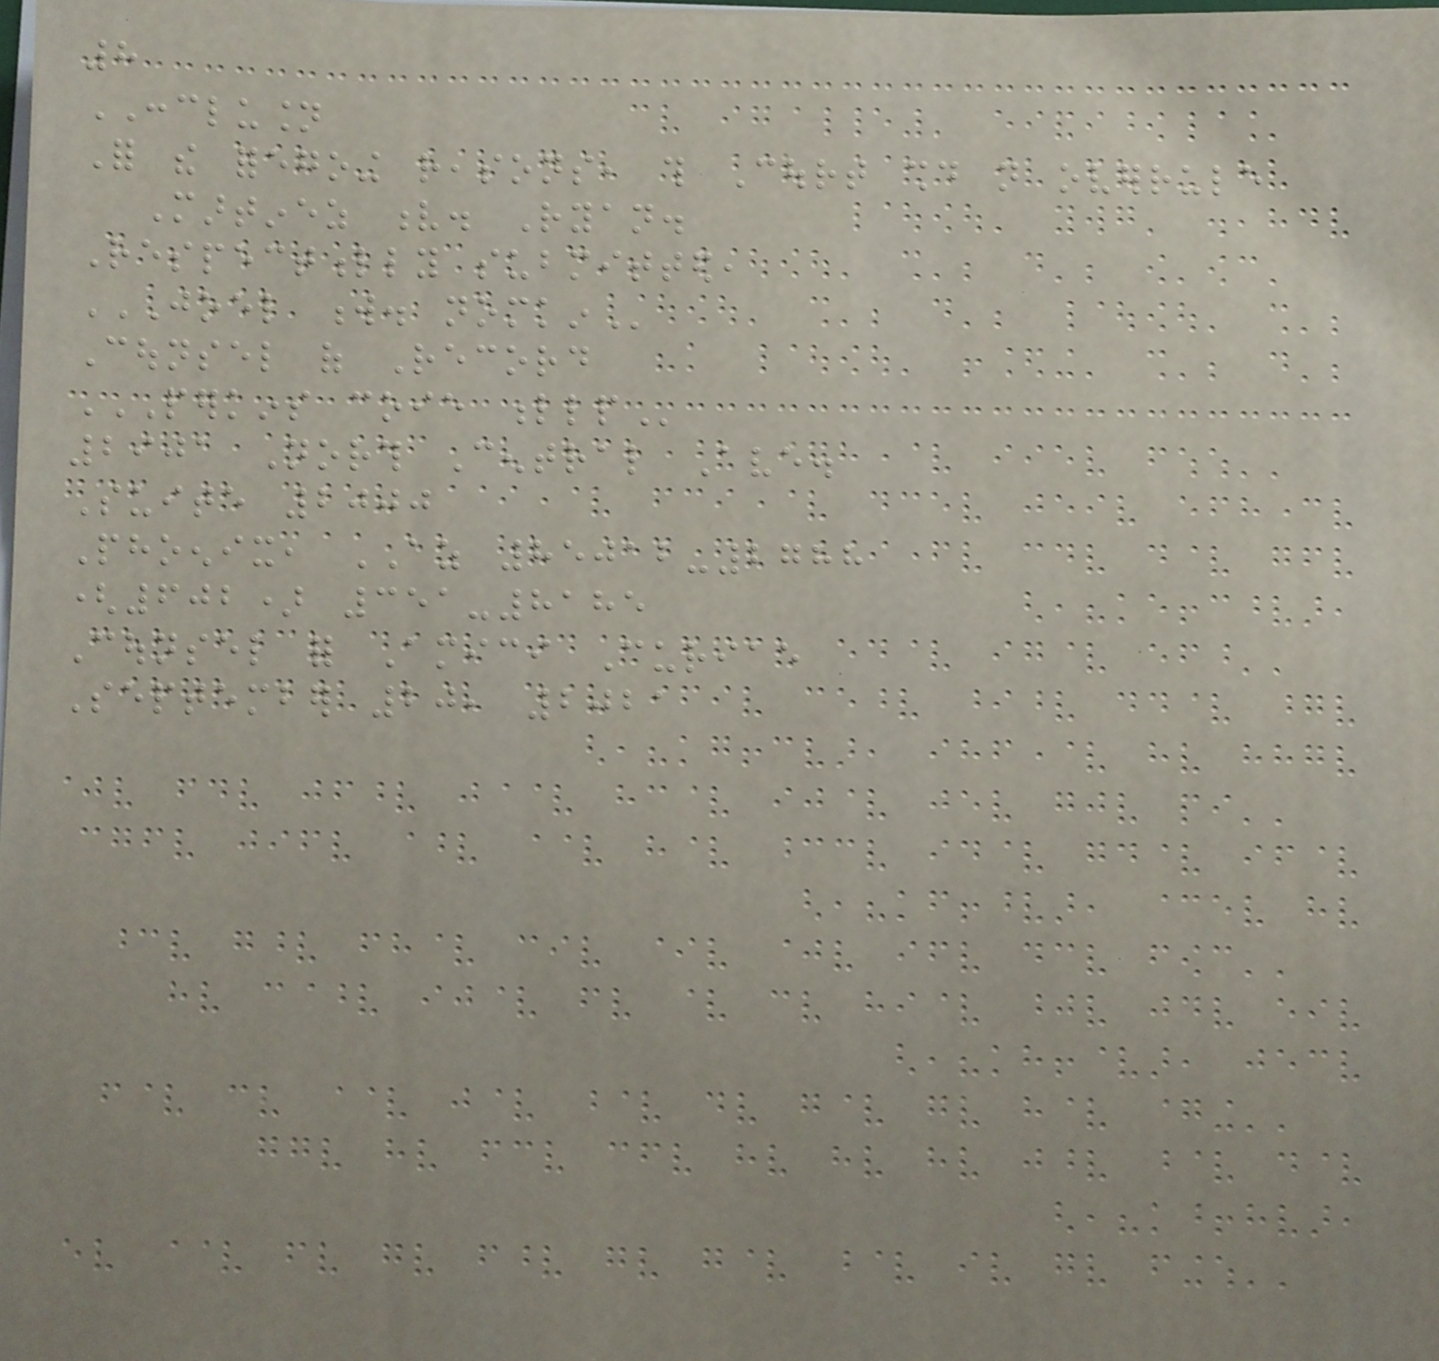8
CONCLUSION
For the foregoing reasons, this Court should not overrule
Martinez v. Ryan.
Respectfully submitted,
JOEL W. NOMKIN
Counsel of Record
PERKINS COIE LLP
2901 North Central Ave.
Suite 2000
Phoenix, AZ 85012-2788
(602) 351-8185
Counsel for Amici Curiae
September 20, 2021
